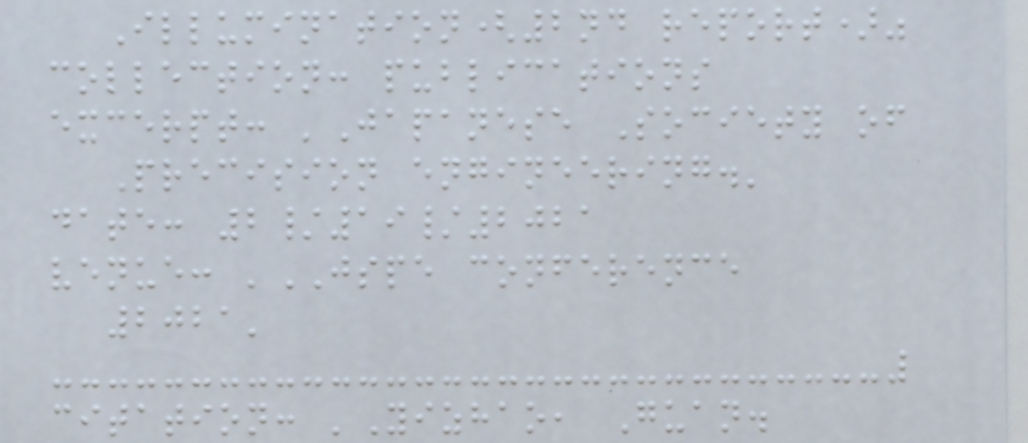Illumination(2nd report)"
collection: publications
excerpt: 'Japanese Society of
Precision engineering.'
date: 2/19/2021
venue: 'JSPE conference
2021'
citation: 'Yizhao, Guan.
